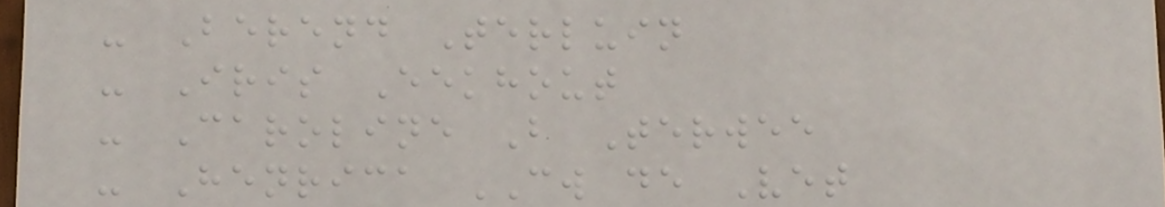- Berend Terluin
- Iris Eekhout
- Caroline B Terwee
- Henrica CW de Vet
